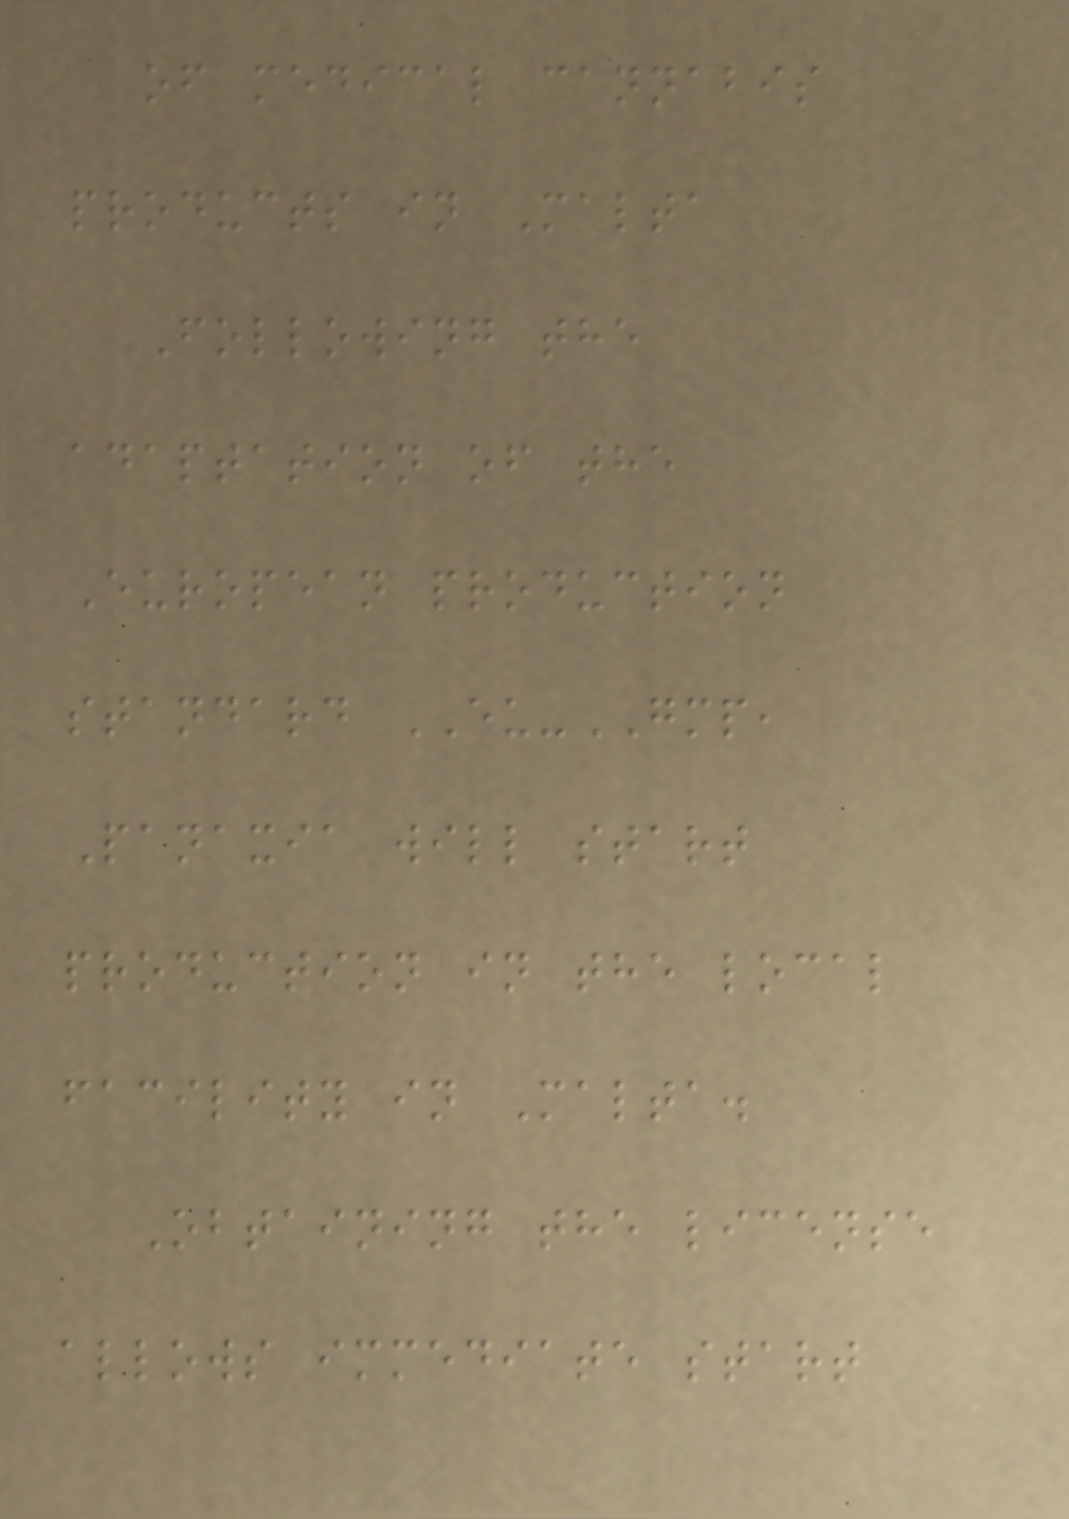of medical cannabis
products in Malta
Following the
adaptation of the
European production
standard EU-GMP,
Panaxia will start
production in the local
facility in Malta.
Obtaining the license
allows immediate start
